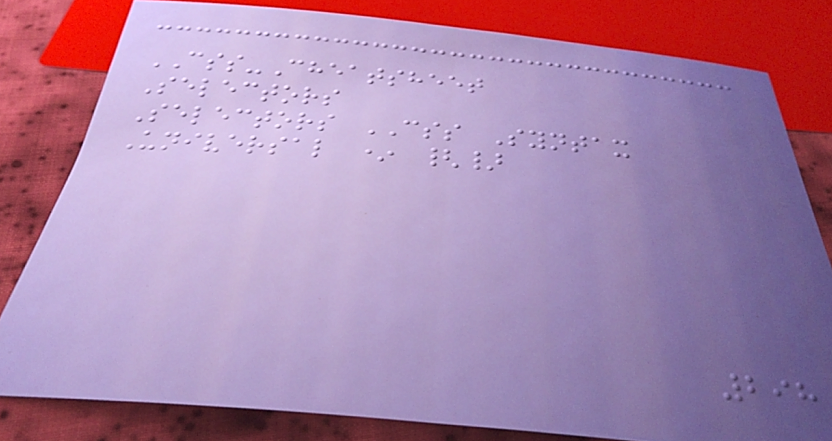CSS-Cheatsheet
Selectors
Selectors CSS Syntax
Universal * {}
298
